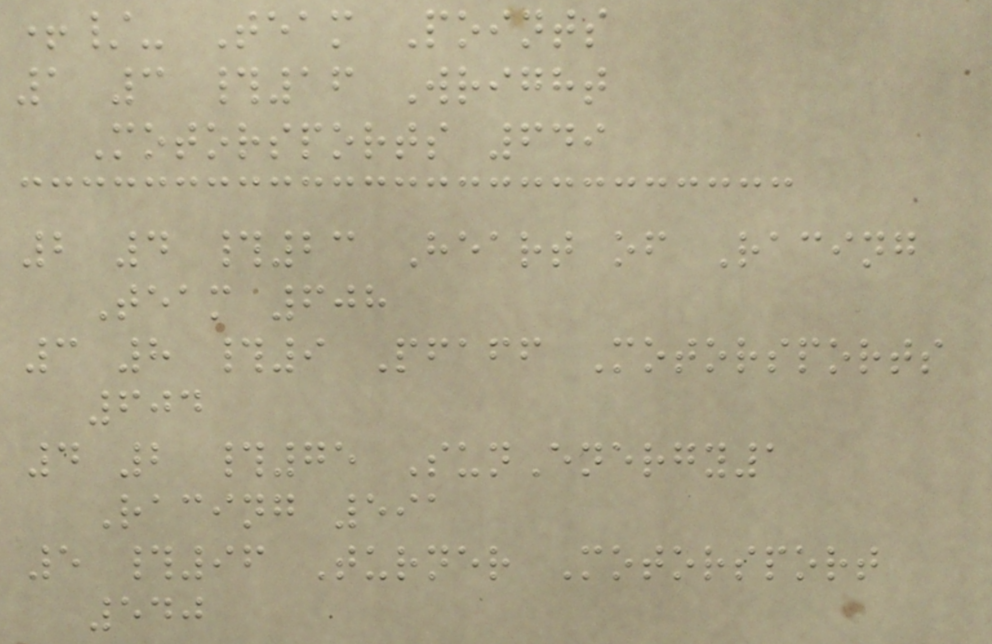+/- Team Points
1 3 #16 Wright
Motorsports 649
2 4 #23 Heart of Racing
Team 608
3 8 #9 Pfaff Motorsports
604
4 2 #75 SunEnergy1
Racing 591
5 #96 Turner Motorsport
540
